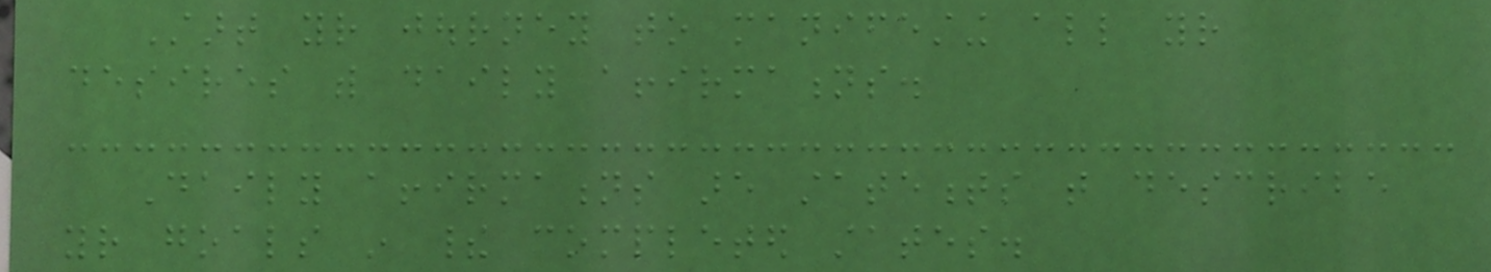Start your journey to manifesting all your
desires with daily affirmations.
Daily affirmations are statements that describe
your goals in their completed states.
